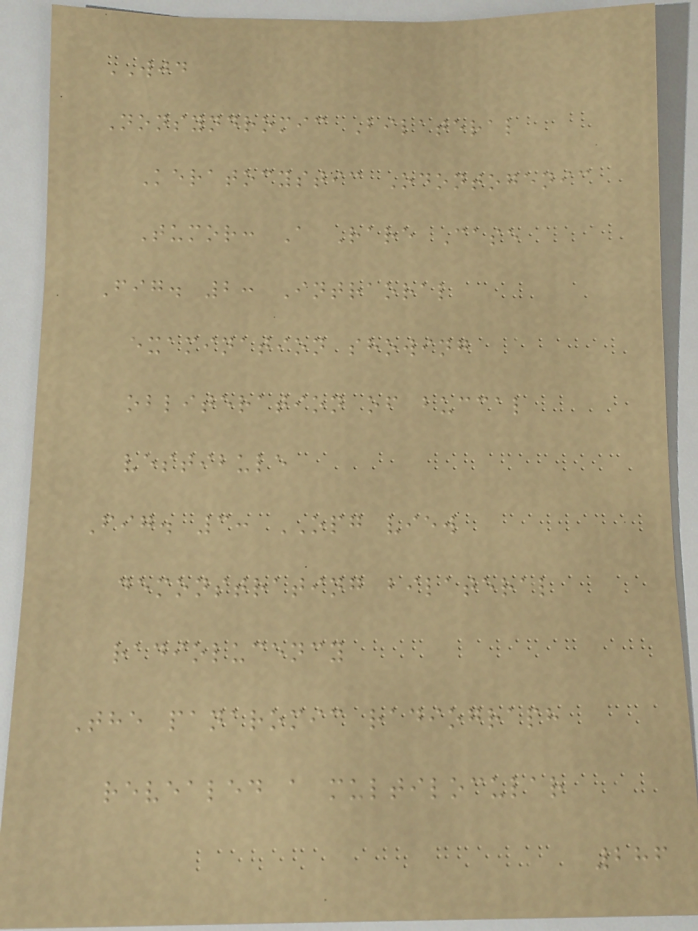WJD
Nonsyndromic Bilateral
Keratocystic Odontogenic
Tumor: A Rare Case
Fig. 2: Intraoral
examination showing
obliteration of buccal
vestibule
Fig. 3: OPG view
demonstrating bilateral
radiolucency
The panaromic radiograph
revealed a multilocular
286
